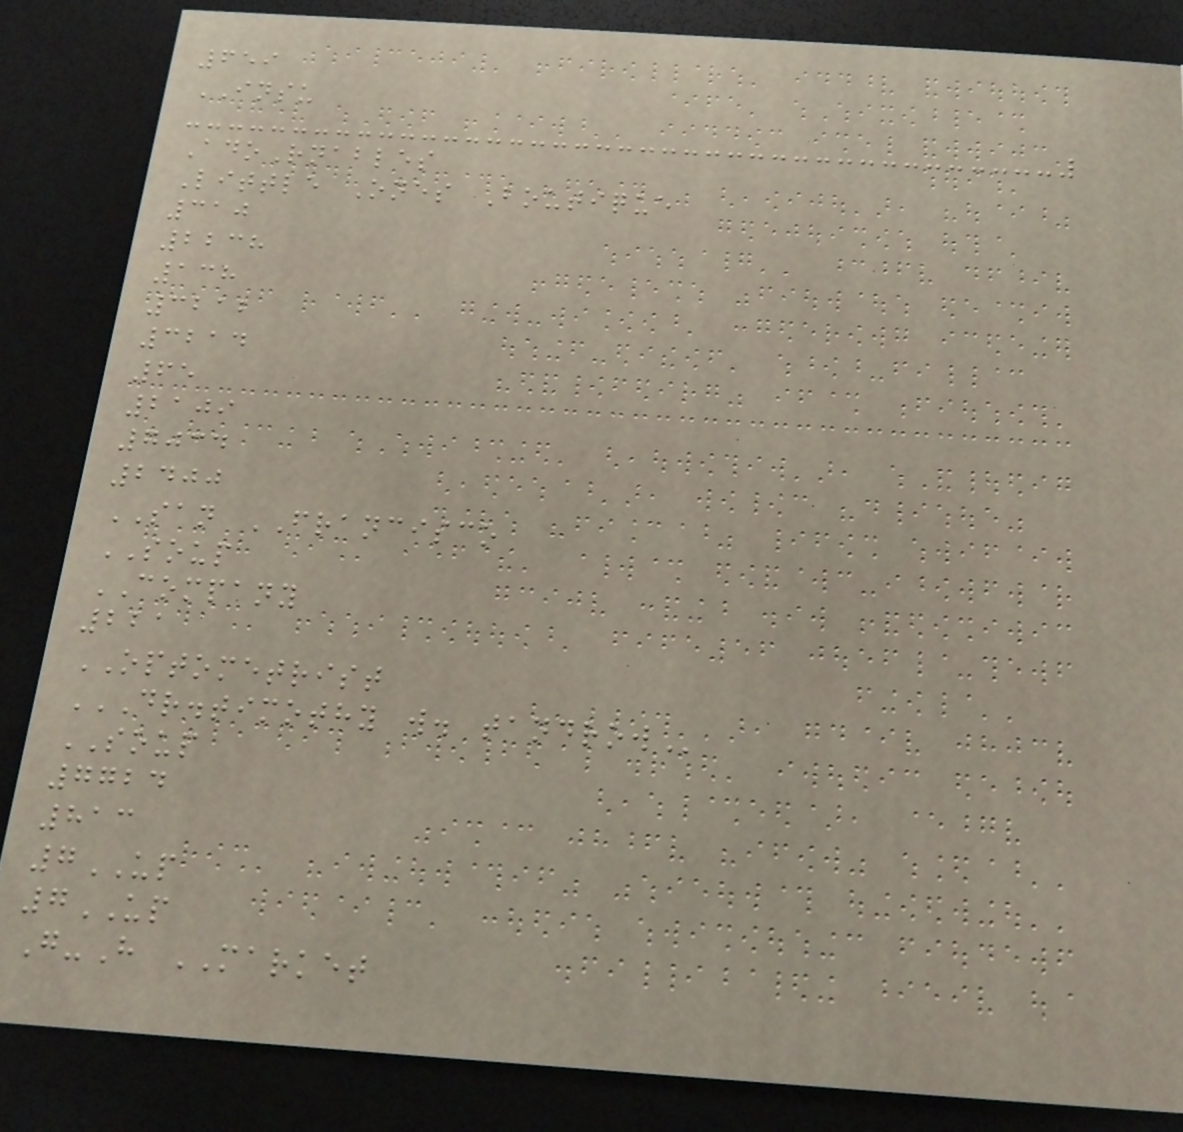659
INSU
AdoRnables
Little Ones Boutique
310
2238
138
3212
3214
65
2109
7034
2400
SAN FRANCISCO
SOUP
COMPANY
221
OPTOMETRIST
DR.TIMOTHY W. TANDROW
SOUP
7724
813
7UP
7UP
G-H MARKET
